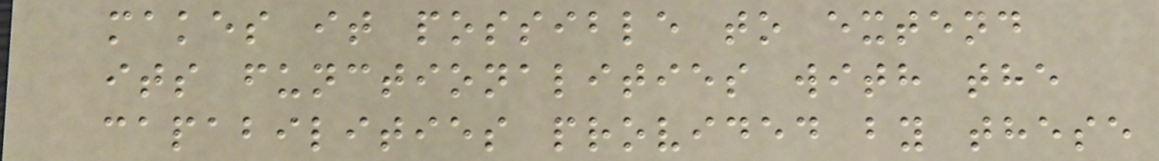makes it possible to extend
its functionalities with the
capabilities provided by these
